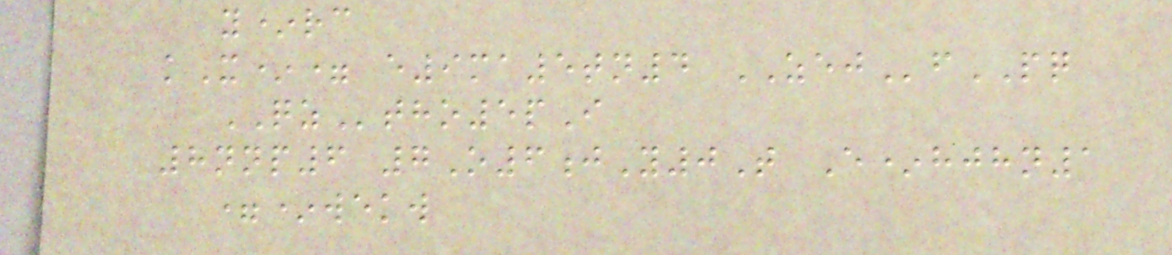y*rc
kX*= e9ma5tn4 ZEJfPQ
QZtho5pI
8nnp6 7O6jY0T E*hjhn1
=*wekw
